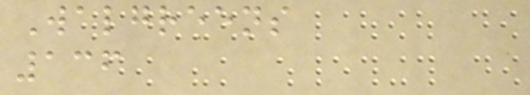Walgreens
136
